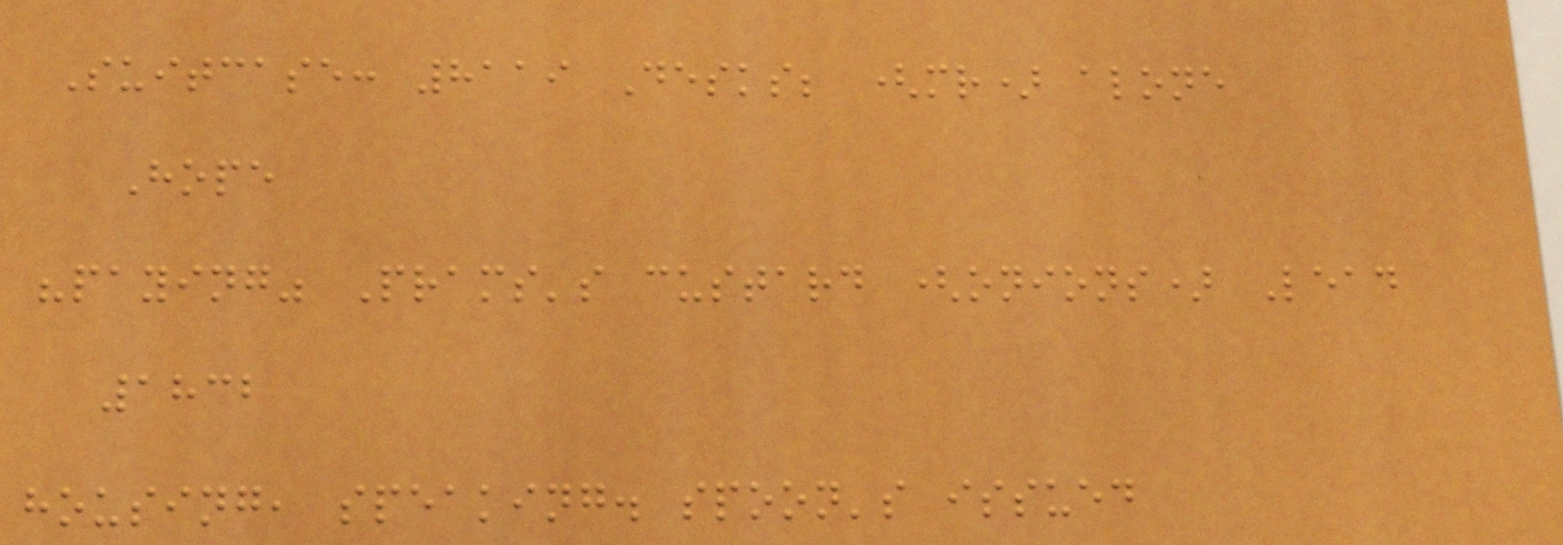Suitcase: 8119 Desks; (mr) alone
Hope
"paying" Prams's custard (onions) Lead
1832
housing, speaking. spoon's issued
